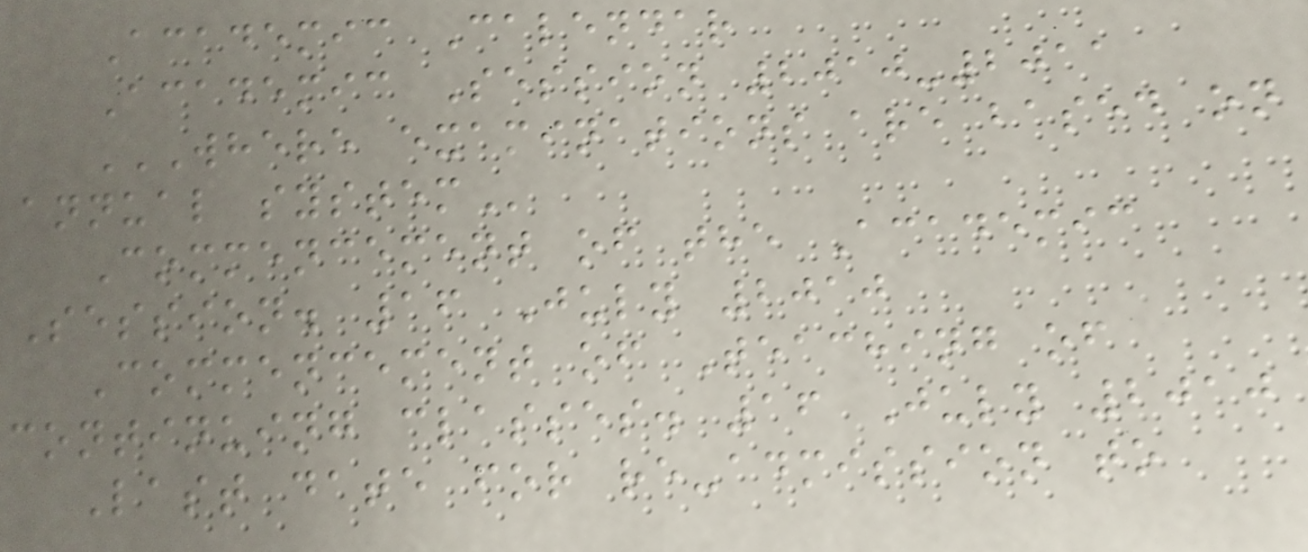Academic Calendar
Academic Session 2010-2011
WHERE EXAMINATIONS ARE BASED ON
ANNUAL SYSTEM
Commencement of the Academic
Session. 16 July 2010
Commencement of Teaching of
continuing classes. 16 July 2010
Last date for re-admission to
